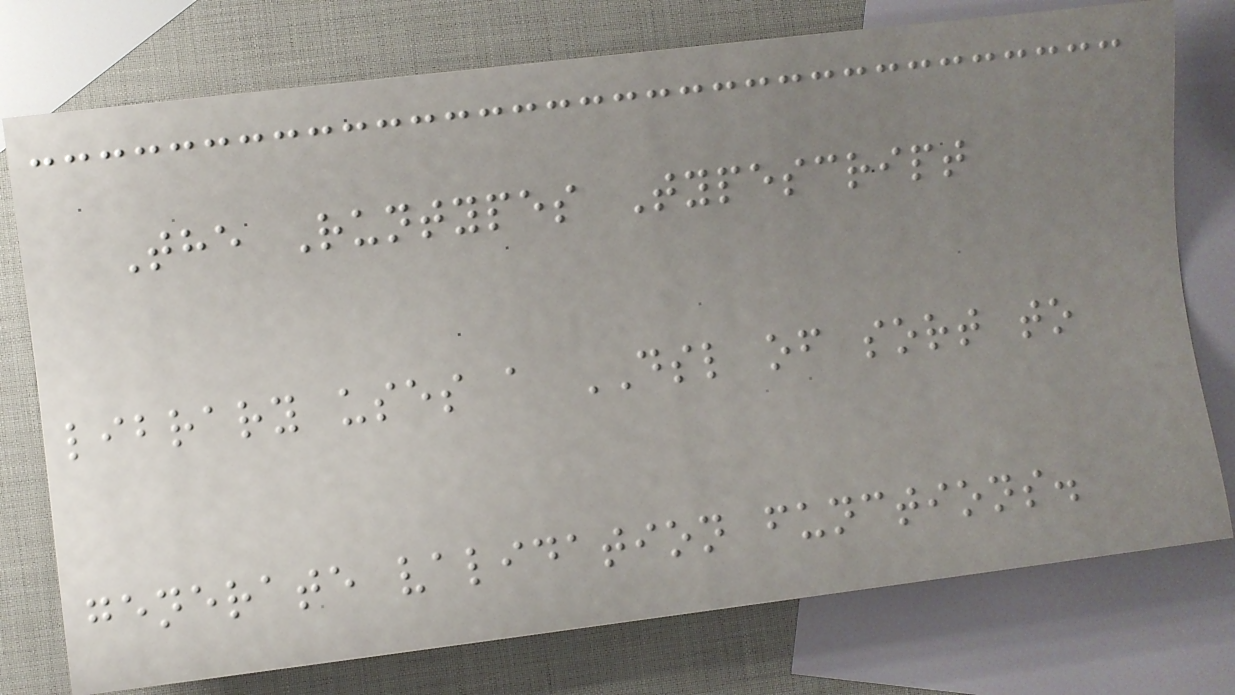The Runtypes Typescript
library uses a DSL of sort to
generate validation functions.
